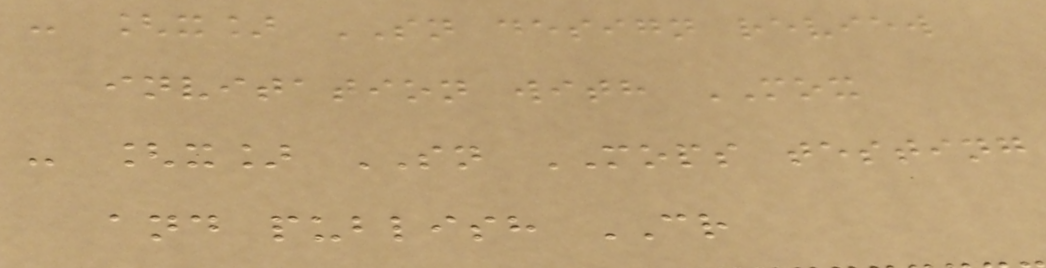- [x] SN design review
invitation with MOX
- [x] SN MOPS testing
and publish CR
